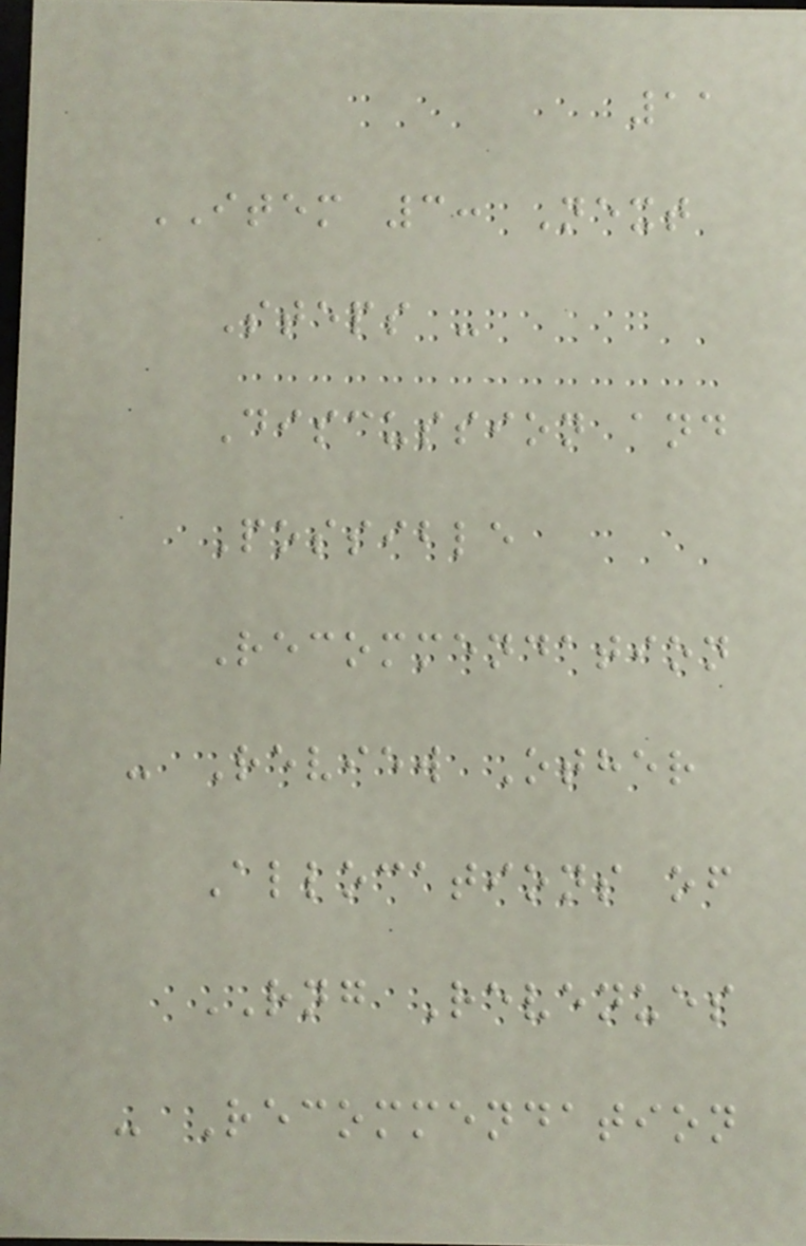11
ITEM 3: Next
Steps -
Discussion and
Possible
Recommendation
- Review Other
Allocations of
RNG Revenues
- Recommendation
